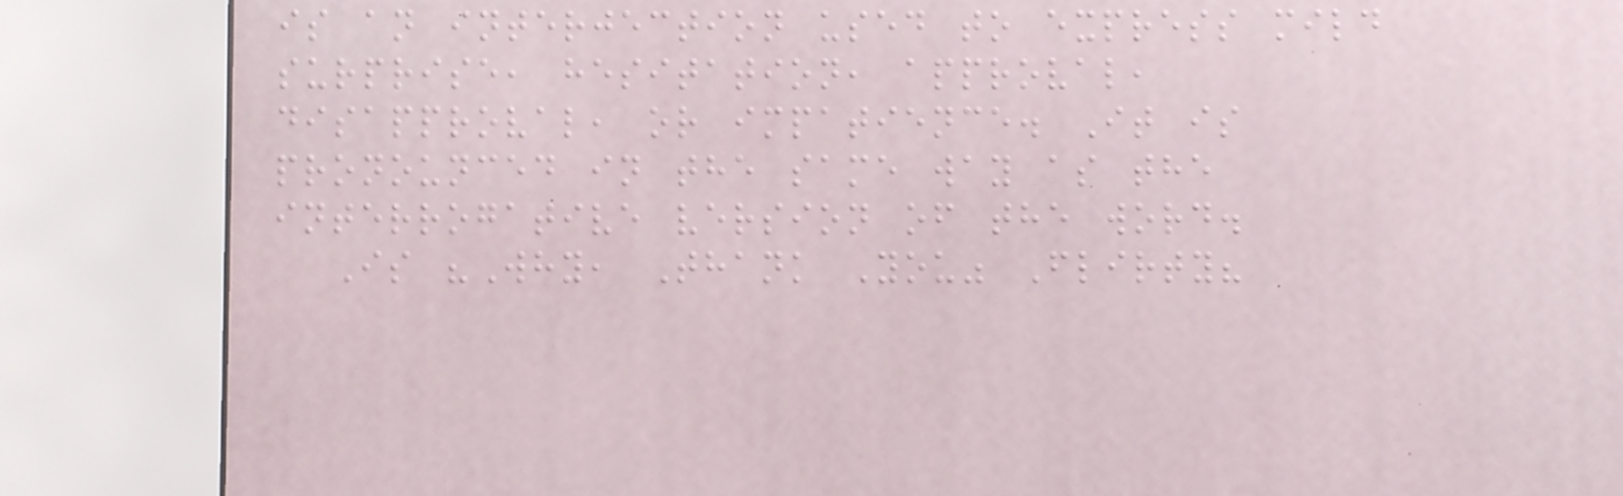is an interjection used to express mild
surprise, hesitation, approval,
disapproval, or impatience. It is
pronounced in the same way as the
interrogative version of the word.
Is "Why, Thank You" Flirty?
